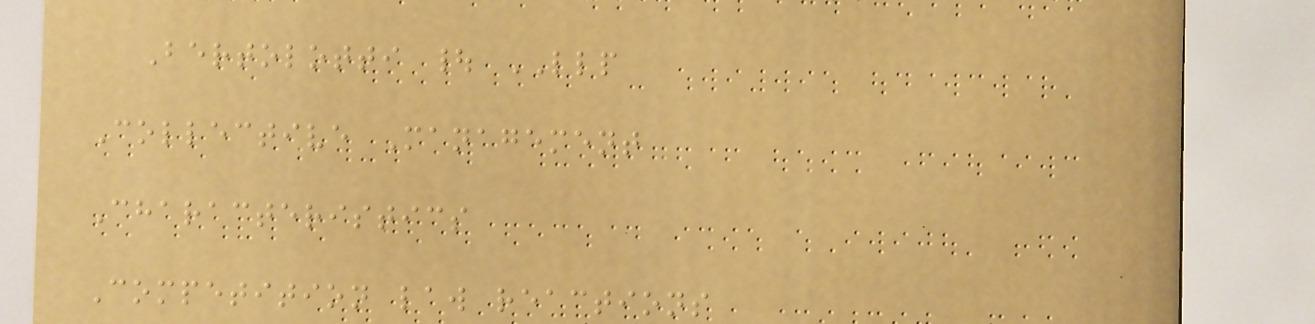Bertolotti | LLP
Collective Management
Characteristics
Competition law reactions
